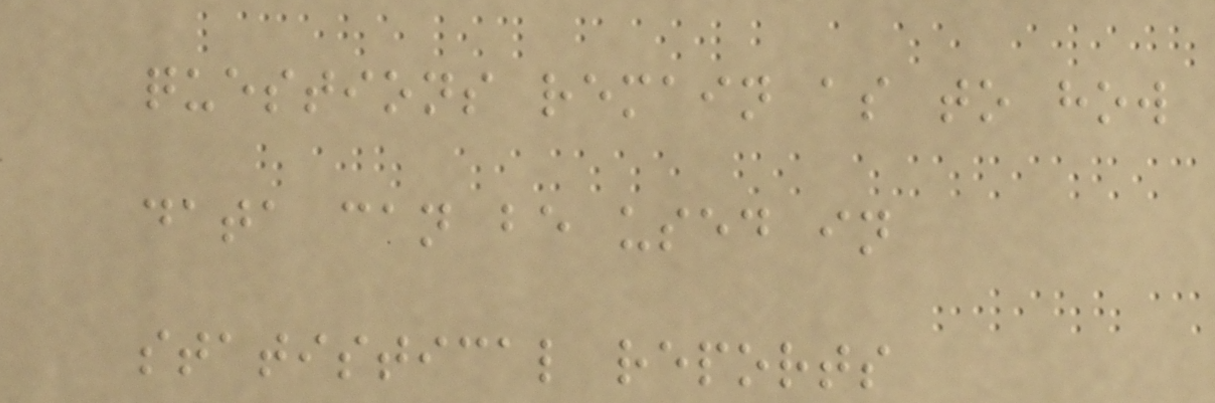questions remain as to how
data can be used in
statistical reports
